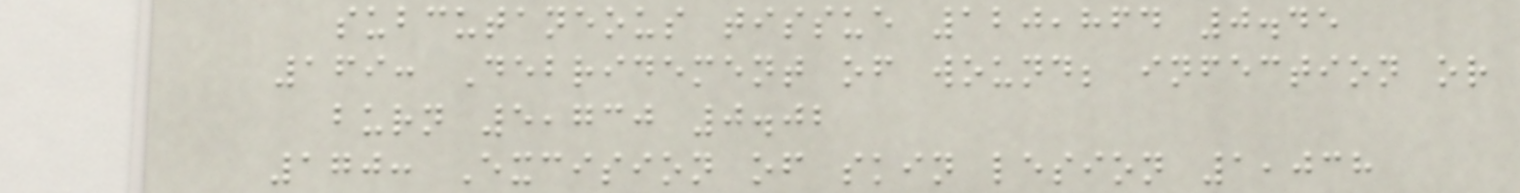subcutaneous tissue 120,864 0.45
169: Debridement of wound; infection or
burn 5,730 0.02
170: Excision of skin lesion 1,038
